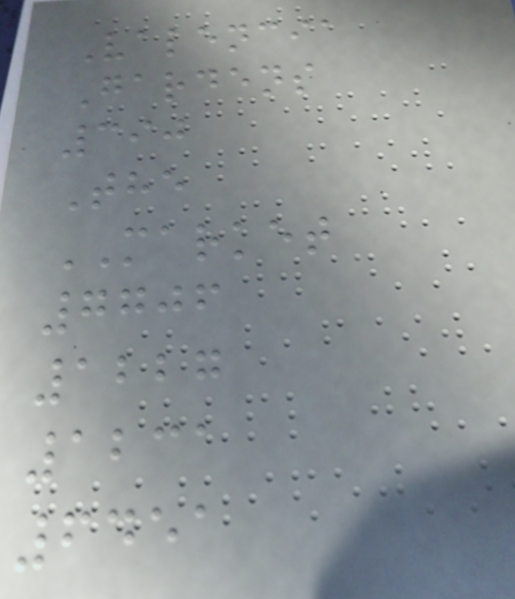Valencia
Gardens
390
The
MARKET
7706
1227
1231
6451
